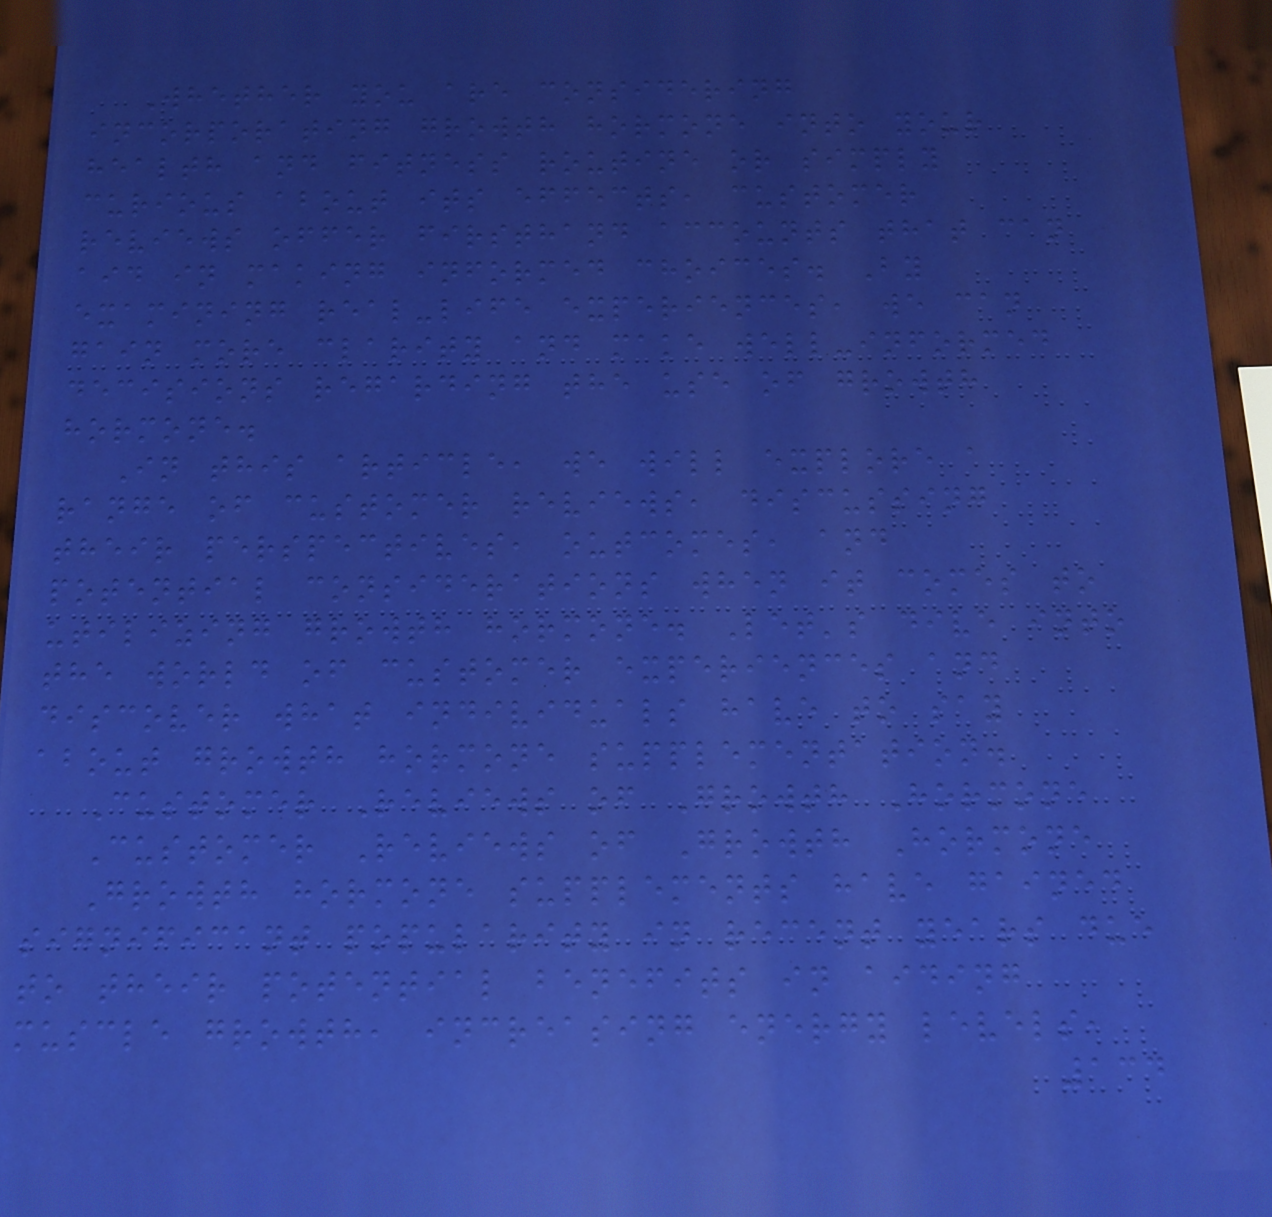Whether you are considering
incorporating growth hormone into your
health and fitness routine or simply
curious about its effects, customer
reviews offer firsthand accounts that can
aid in making informed choices. By
examining real-life experiences, we can
gain more clarity and make well-informed
decisions regarding the use of growth
hormone.
In this article, we will explore a
range of customer reviews, discussing
their perspectives, outcomes, and
potential considerations when it comes to
utilizing growth hormone. Let's dive into
the world of customer experiences and
discover what individuals have to say
about growth hormone supplementation.
Customer Reviews of Growth Hormone
Customer Reviews of Growth Hormone
Growth hormone supplements have gained
significant popularity in recent years due
to their potential benefits in aiding
muscle growth, increasing energy levels,
134
